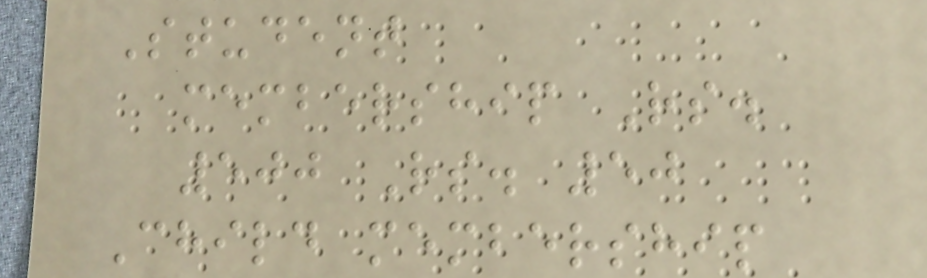Student
membership Rs.
500 Rs. 50
Child membership
